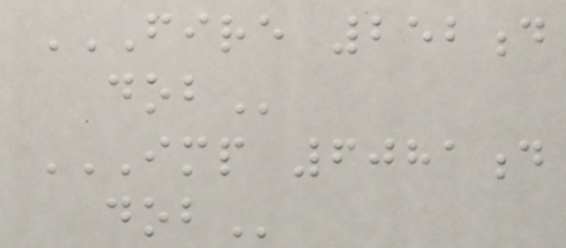FIRE 252D
DOB
IMP 6081D
DOB
